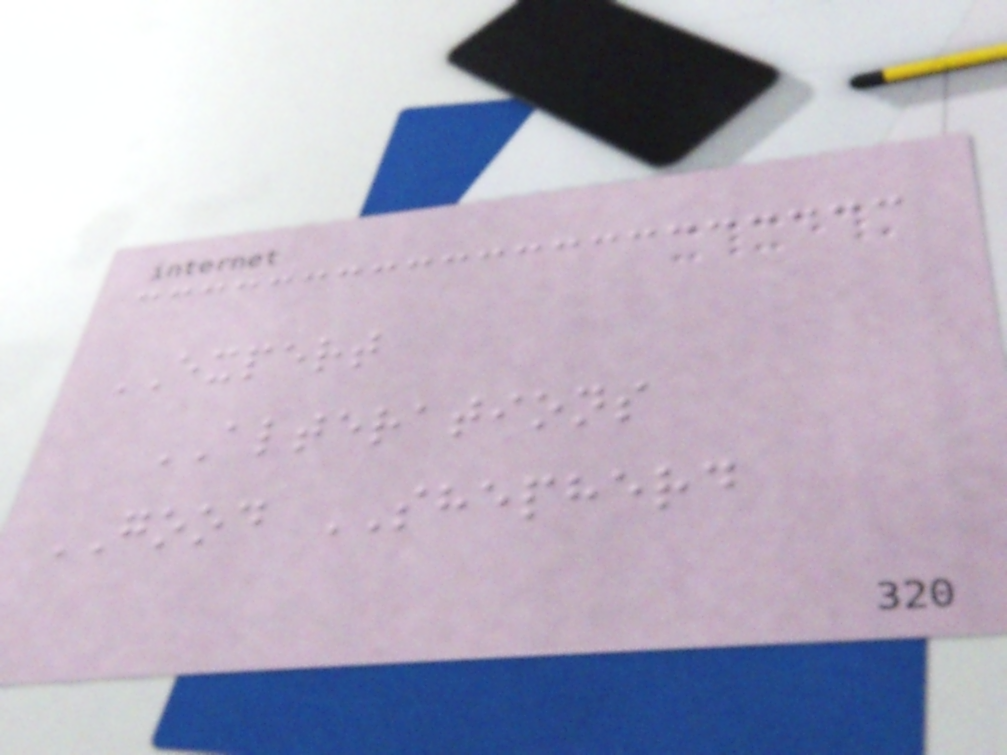EXPERT
ALTERATIONS
GOOD SHEPHERD
